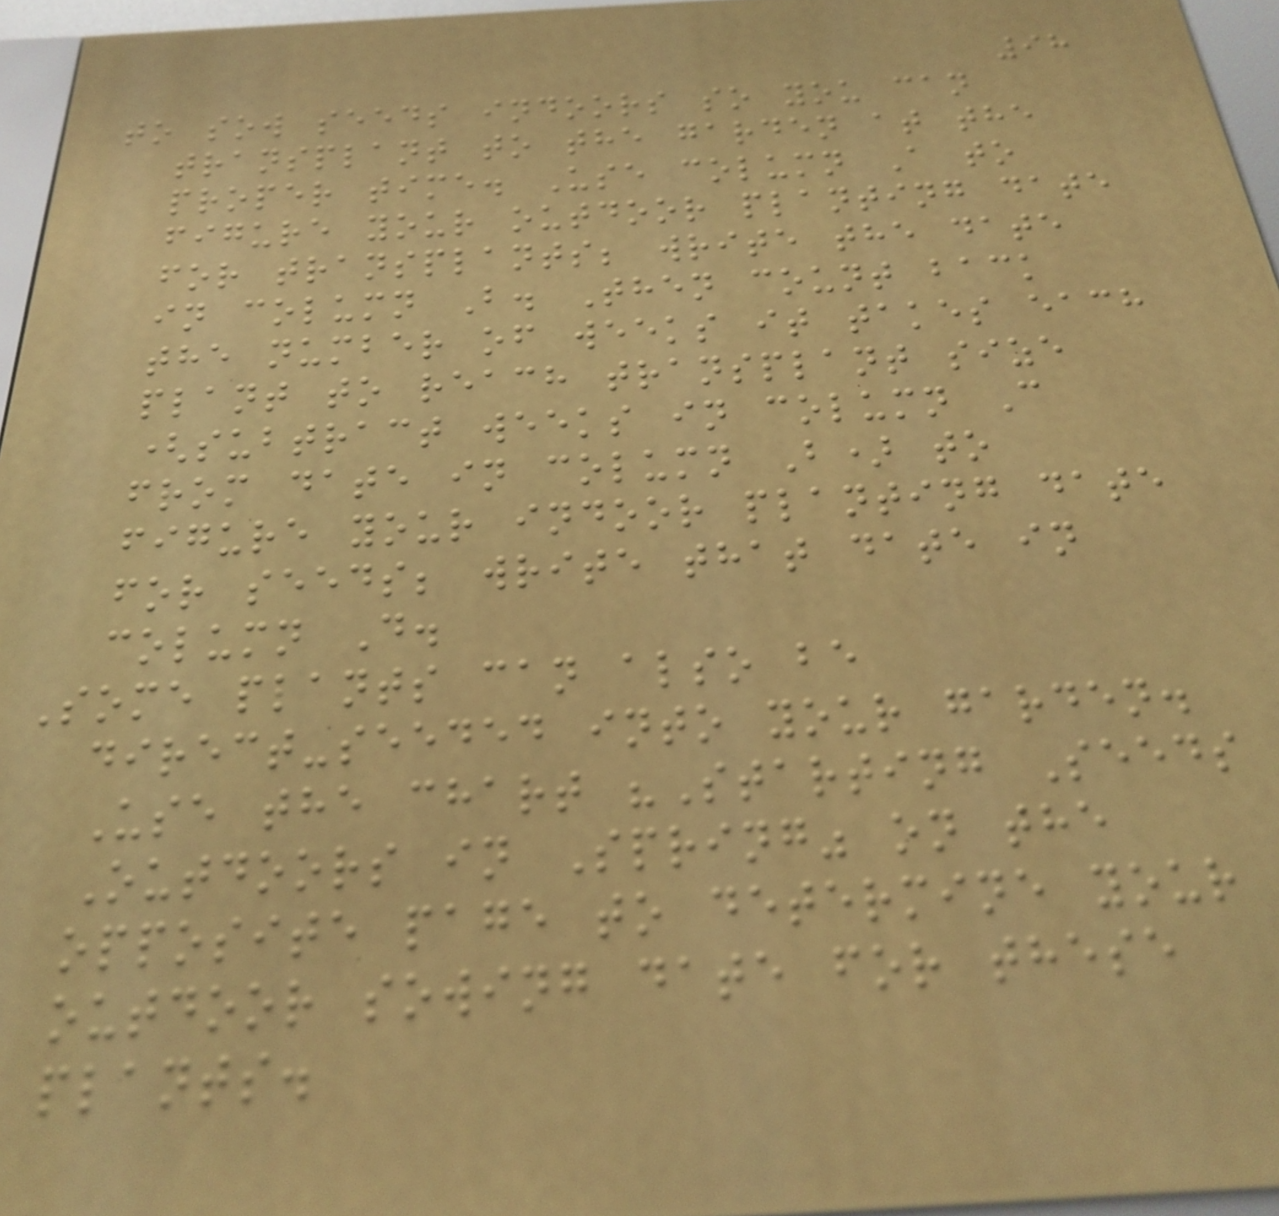98
to sow seeds indoors so you can
transplant to the garden at the
proper time. Use column A to
figure your outdoor planting date
for transplants; write the date
in column B. Then count back
the number of weeks it takes each
plant to reach transplant size
(subtract weeks in column C
from date in column B) to
figure your indoor planting date
for seeds; write that date in
column D.
Some plants can also be
direct-seeded into your garden.
Use the chart "Starting Seeds
Outdoors in Spring" on the
opposite page to determine your
outdoor sowing date for these
plants.
